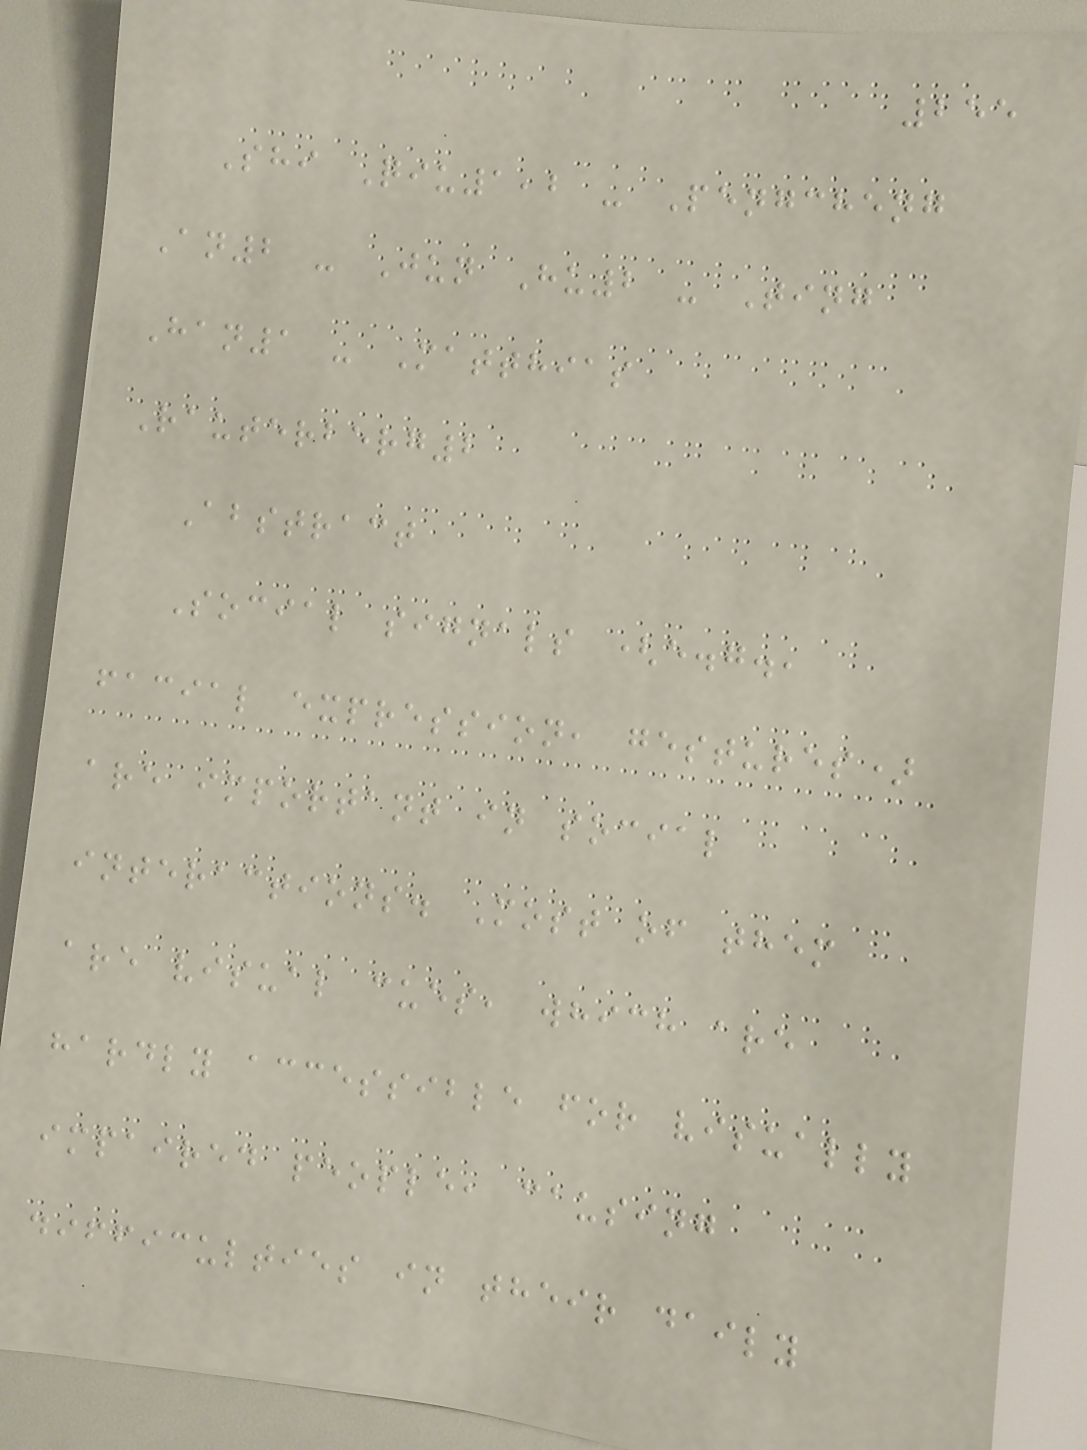255
Shi Qiu1,2 - Pengcheng
An2 - Jun Hu2 - Ting
Han1 - Matthias
Rauterberg2
Abstract
Social signals (e.g.,
facial expression, gestures)
are important in social
interactions. Most of them
are visual cues, which are
hardly accessible for visually
impaired people, causing
difficulties in their daily
